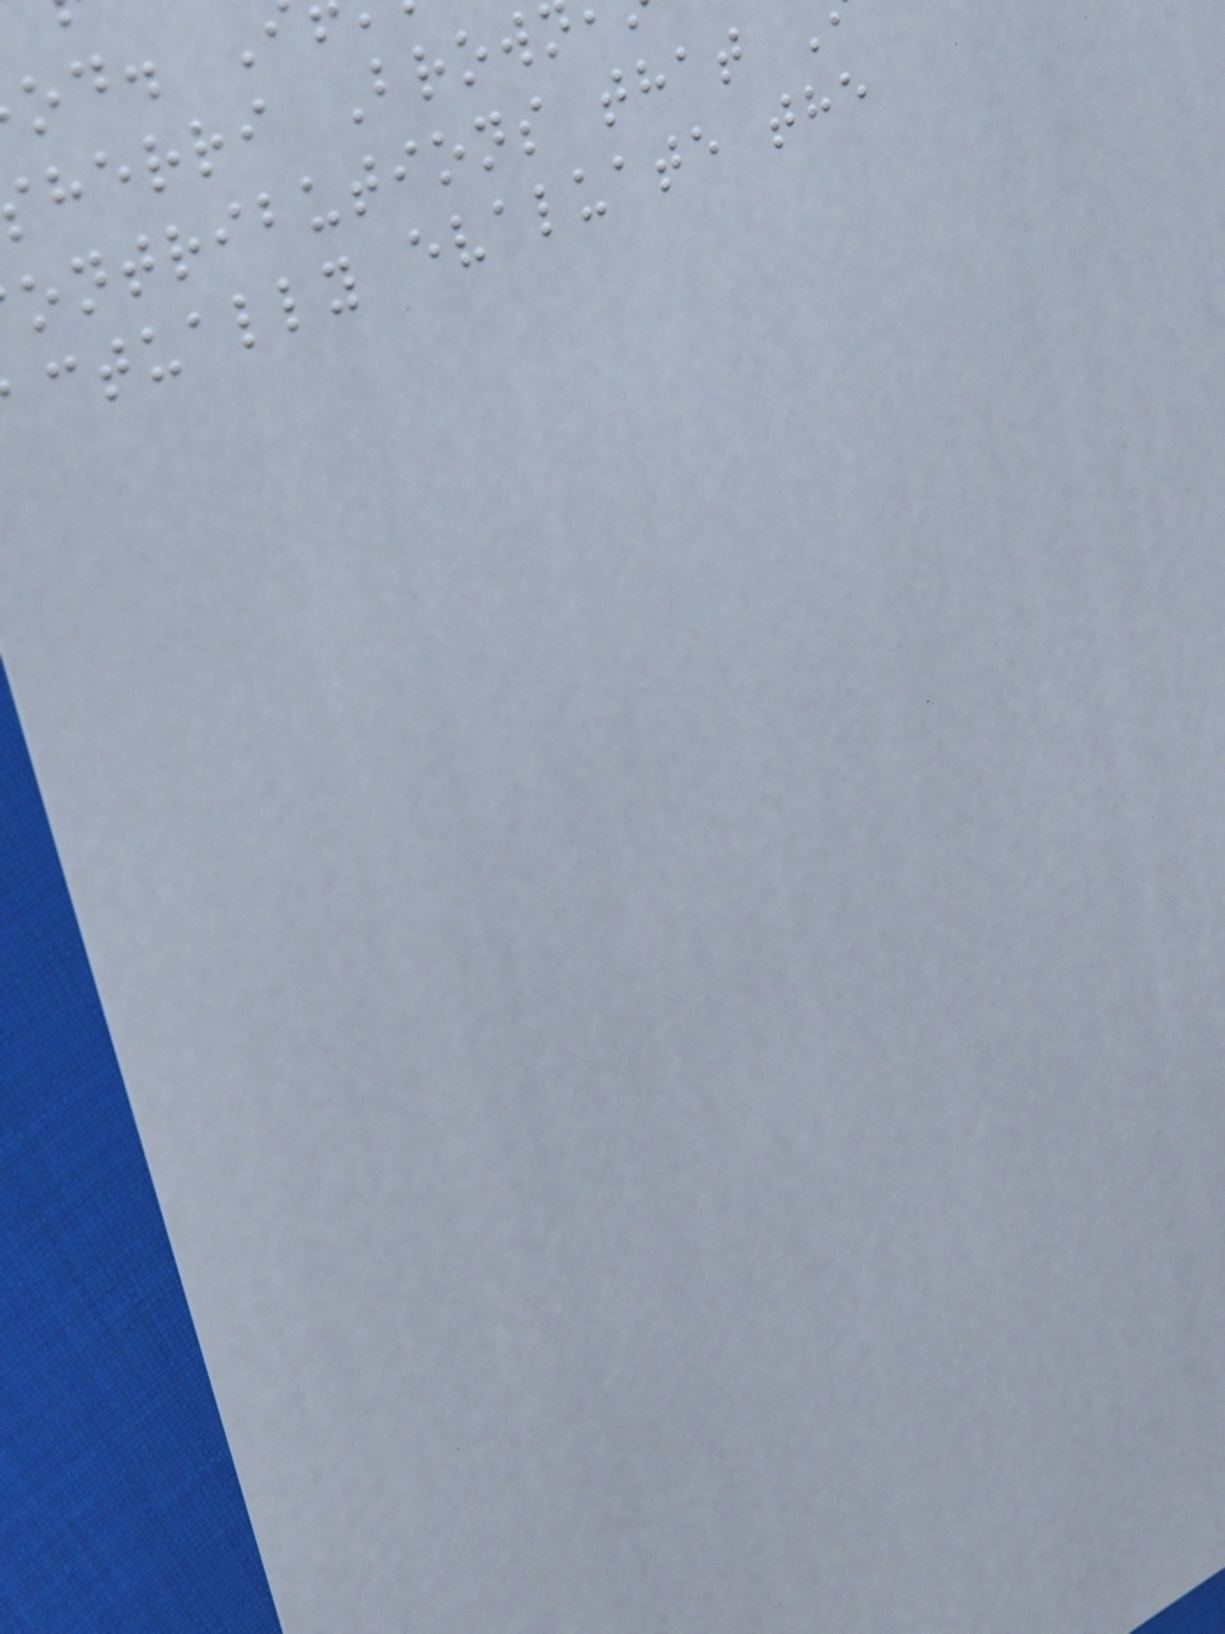herri Brow
ontributions that
ctually evaluate the
